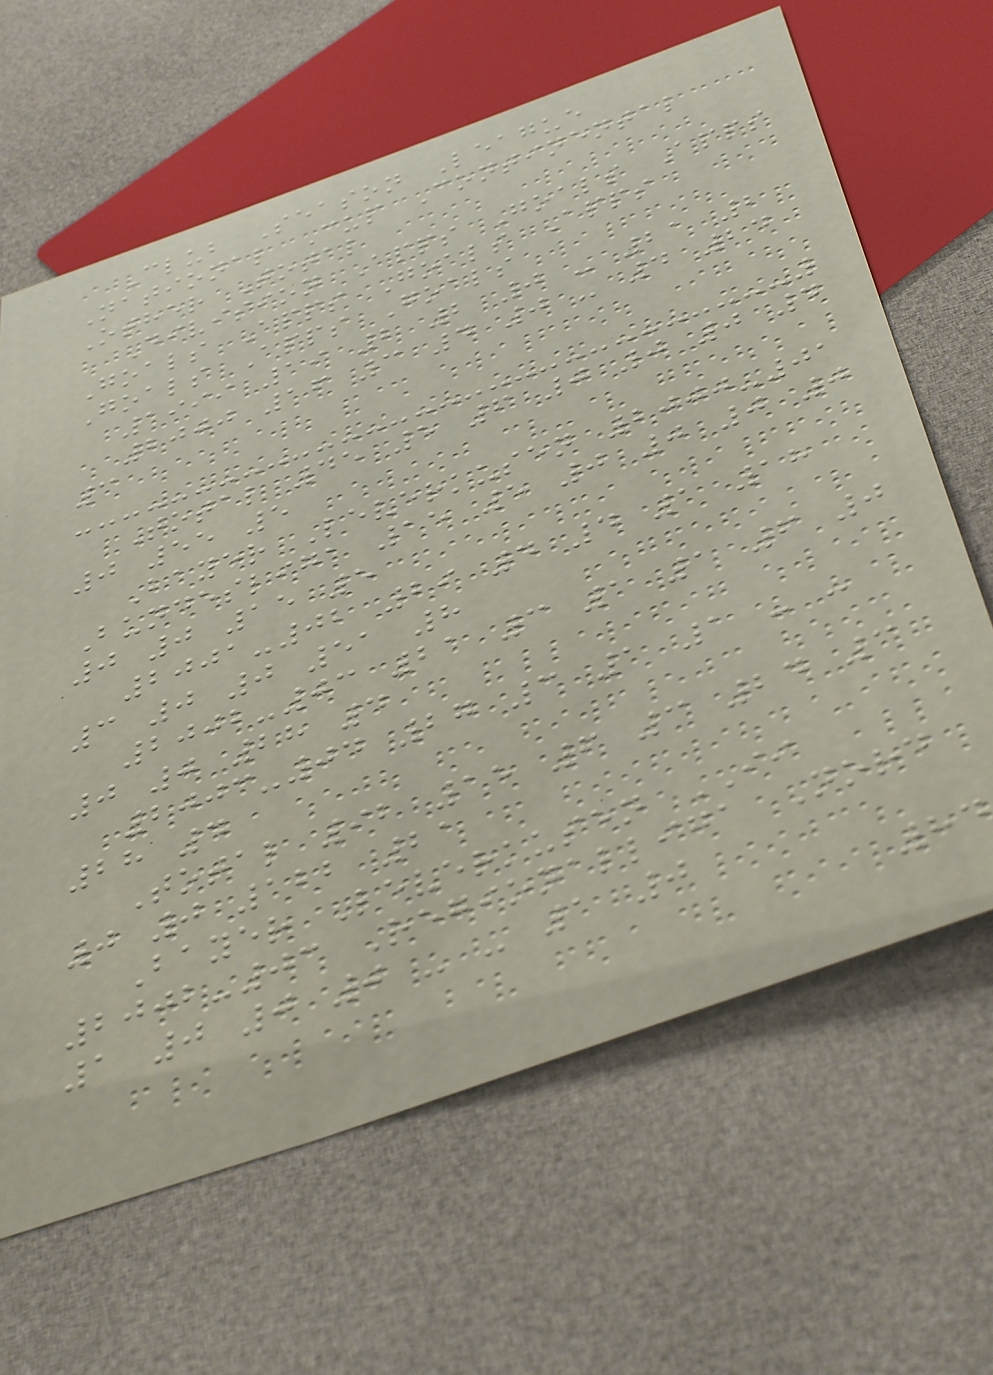Club Season League
National Cup Continental
Other Total
Division Apps Goals Apps
Goals Apps Goals Apps
Goals Apps Goals
1999 19 2 2 0 - 21 2
2000 16 3 4 0 - 4 24
3
Total 45 5 6 0 0 0 4
0 55 5
Bayer Leverkusen 2000-01
Bundesliga 15 5 0 0 0 0
0 0 15 5
2001-02 29 4 4 1 18
3 0 0 51 8
2002-03 21 3 1 1 6 0
0 0 28 4
2003-04 27 3 1 1 - -
28 4
Total 92 15 6 3 24 3
0 0 122 21
Bayer Leverkusen II
2002-03 Regionalliga Nord
1 0 0 0 - - 1 0
84
